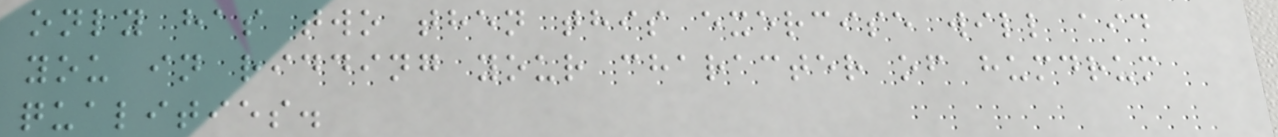only has two then this exercise will aid
you in ridding your character of humdrum
qualities.
